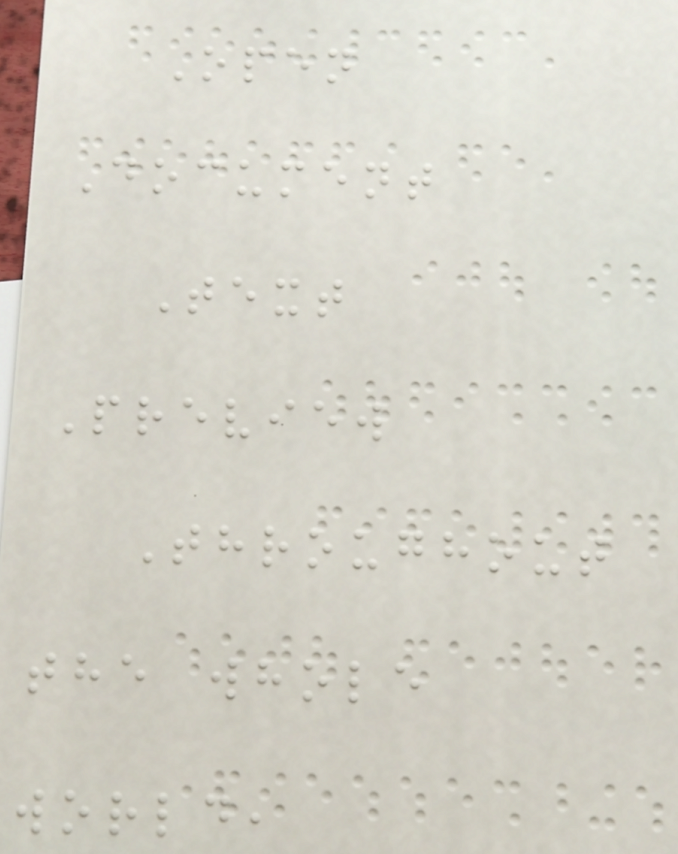Open
Document
Text
Preview
Throughout
the whole
world,
